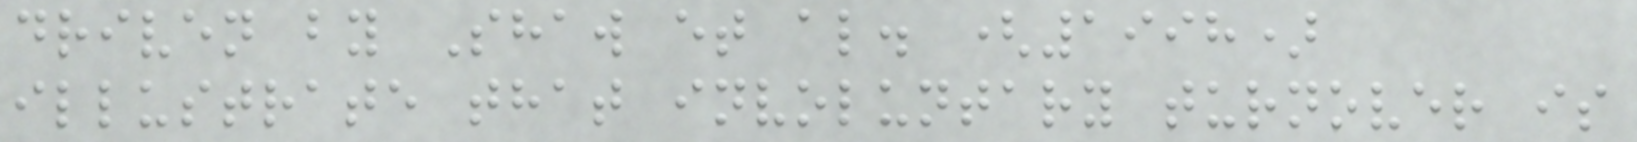driven by Shaw et al. (1998)
illustrate that involuntary turnover is
